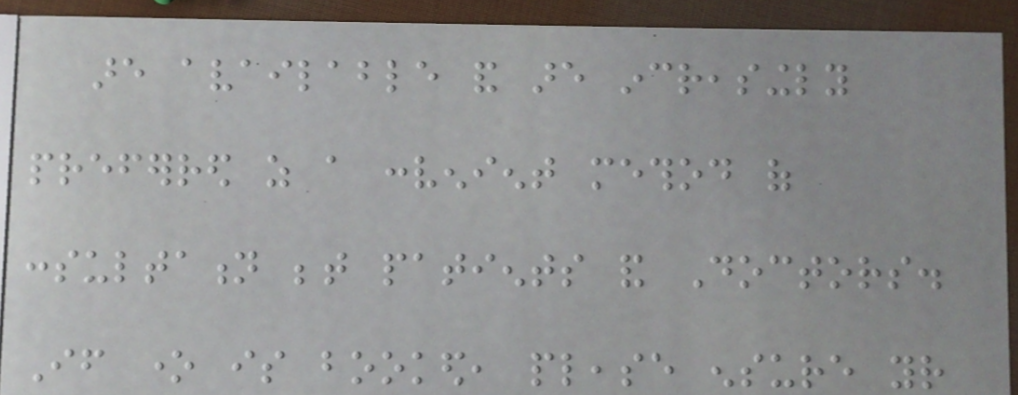are available and are increasingly
preferred as a convenient method of
consultation between patients and Doctors.
If one is booked, please ensure your
